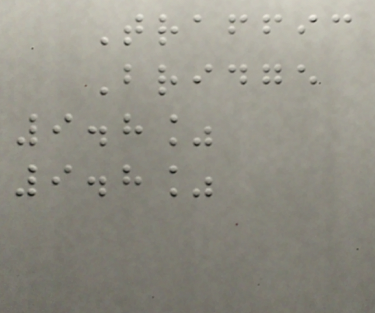Traffic
Bridge
9.8%
9.8%
